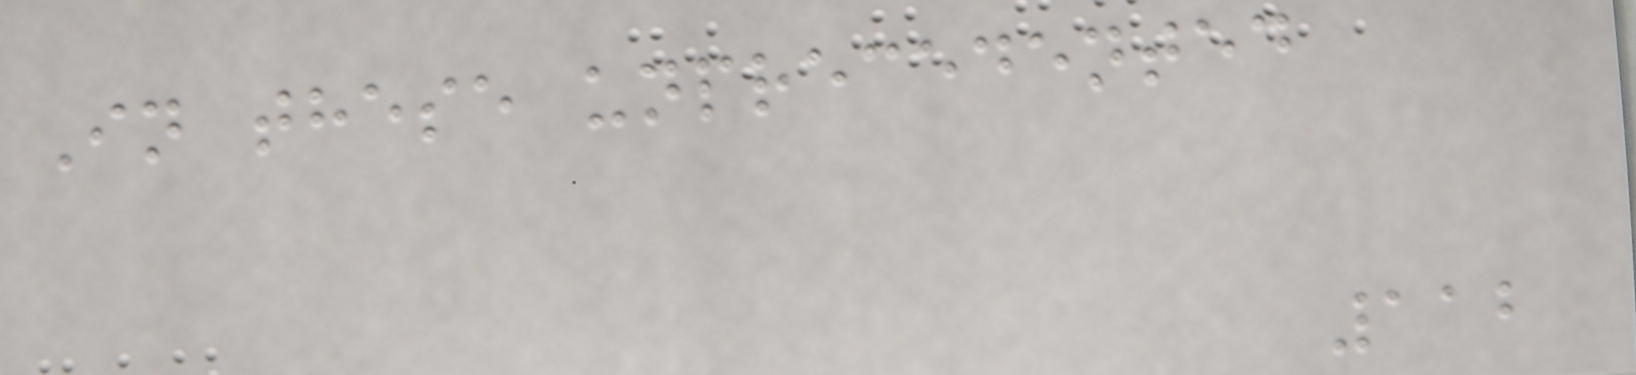In these unprecedented
112
